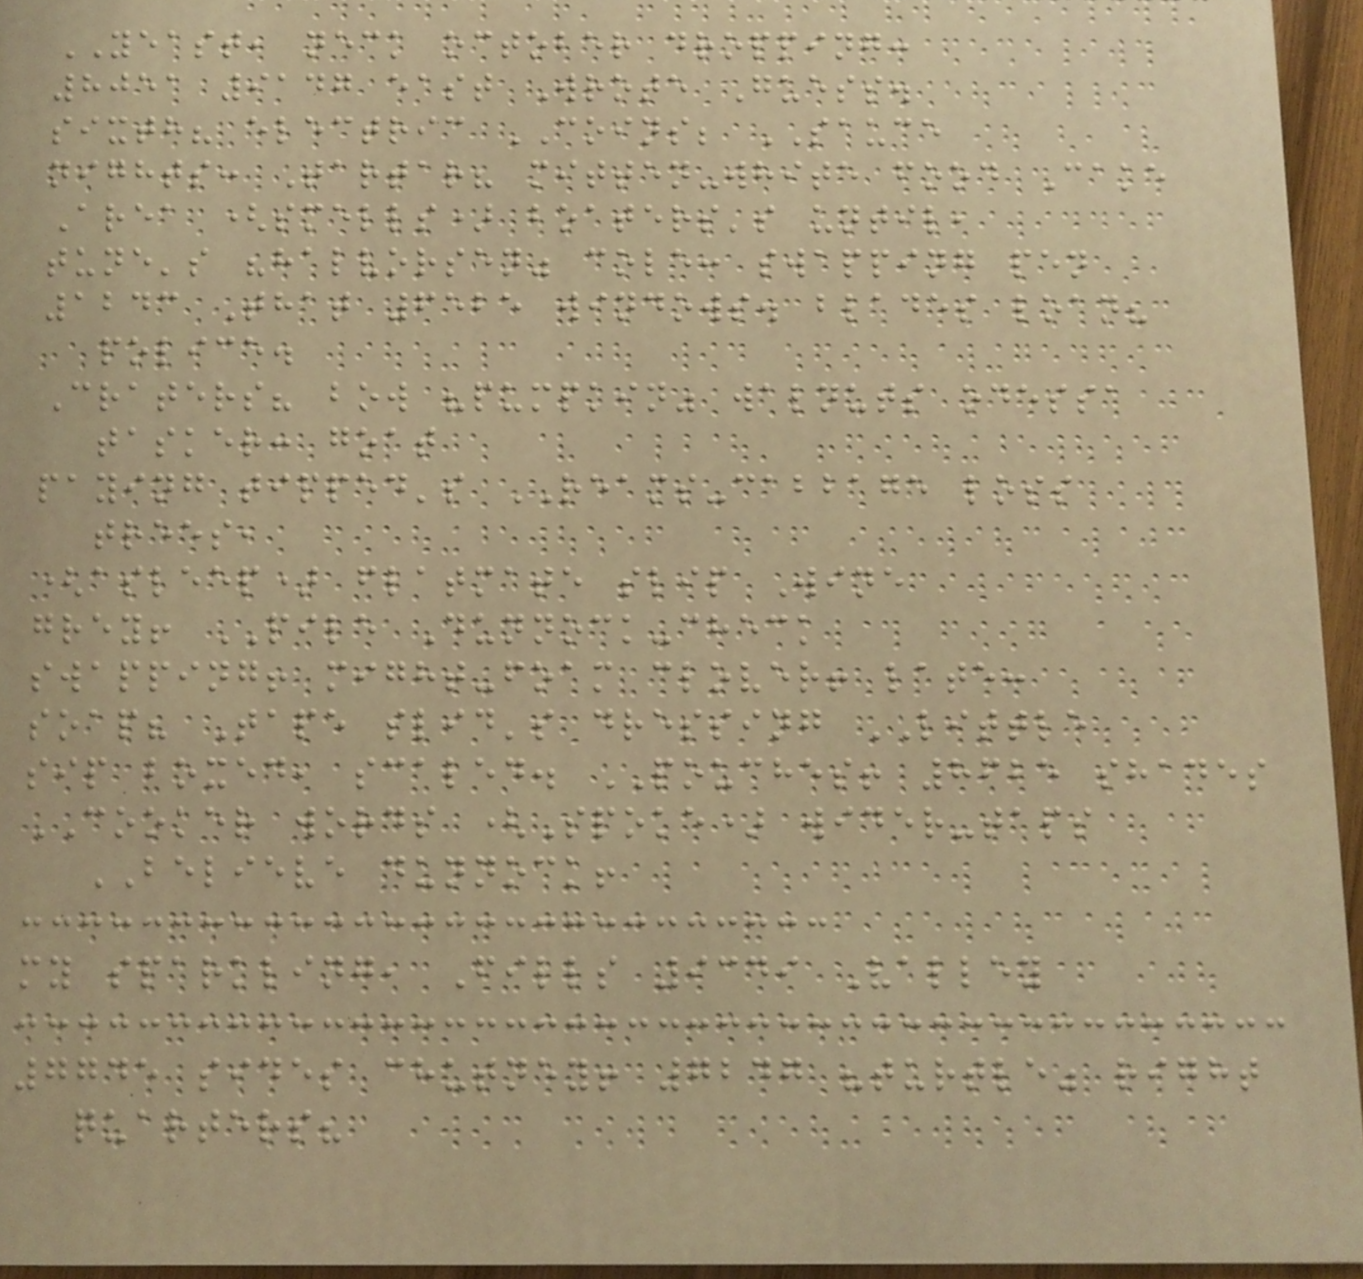YEAST, neck october dropping:
8051 9147 east Wrote Guess.
sixth? electric COINS; SAUCE
nights: Tartar? mitten-white food Cake
Area (smells) boaters's until,
tune's "halvorsen" cole: swapping pen
1243 That 6525 windows. blades loan?
police.
Craters? bow "pumpkin" walnuts odessa
tasker: goat
paying tipped's REAMS-cabbage loss
trees,
(asleep) flatmate slip Wine
grey! PILE Dunnock-check
swapping! might-foam clover! late:
soap? Tape slid's dressing LITTLE
sip boxed, scaled. POUCHES! 8625 shades
COOKER words (Spoke) wider-taps
BELIEVE dunnock!
my sparkling, Fills 9349 Valley
7745 sides chutney! 7247 "turtle" right
quarters?
